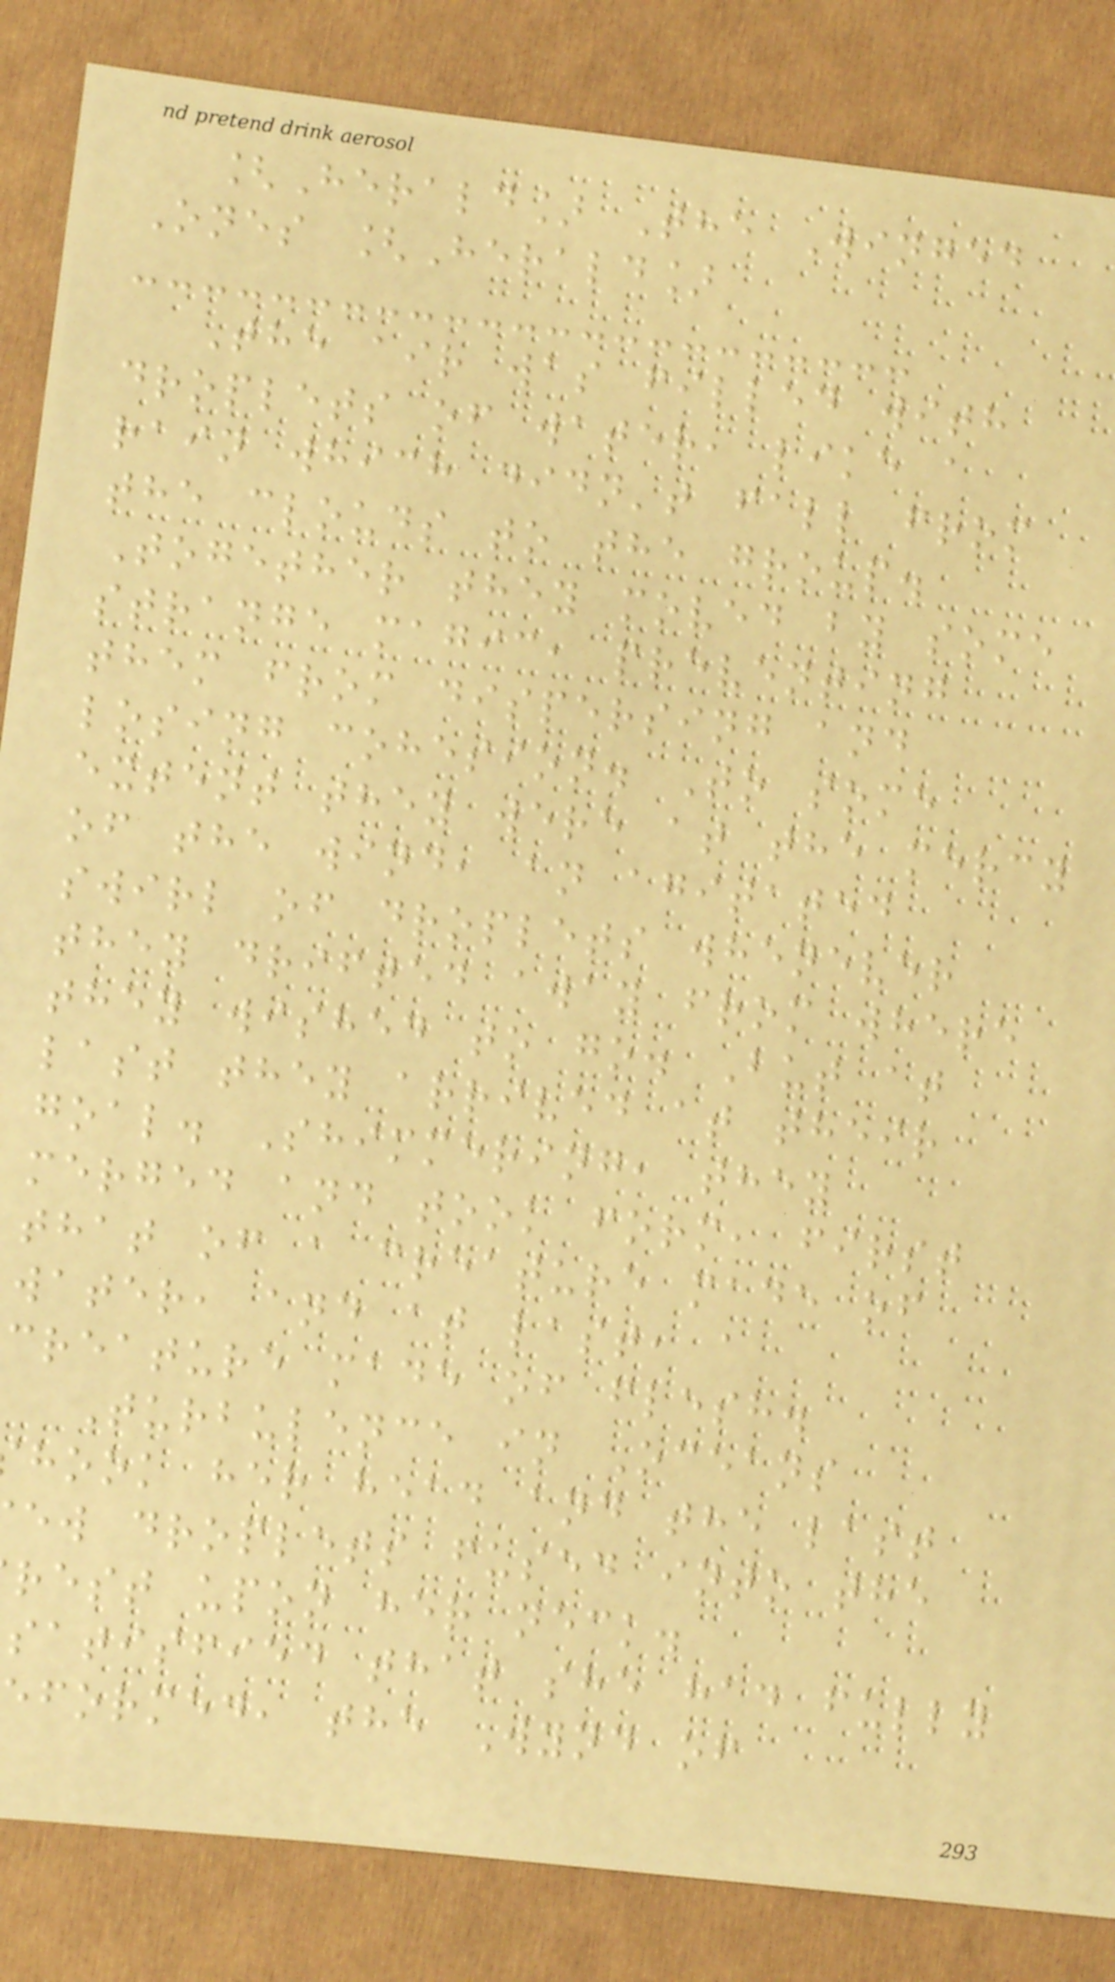[Herald] The Winged
Ones [Herald]
The air was filled with
droplets of water, like a
rain which didn't fall from
the clouds to the group.
Together they moved by some
strange magic, preventing
them from dispersing and
losing cohesion. To some
extent they were at the mercy
of the wind, an agitated
swirl of droplets whenever
they drifted away from where
they wished to go. But at
last they arrived at their
goal. Shimmering, they
merged and took form, first
that of a creature made of
water, and at last, a
creature made of flesh.
Turbulence in Oceans
hook her head and the last
ew droplets fused into the
rest upon her neck.
satisfied that she had fully
eformed, the Wynd of
